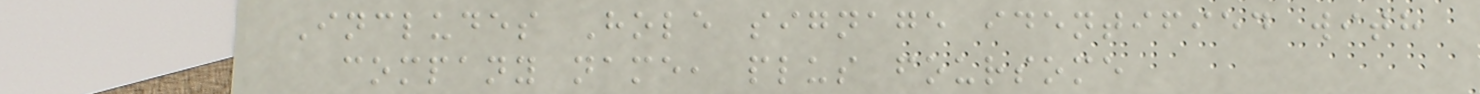Includes Hole signage identified with
company name, plus foursome
